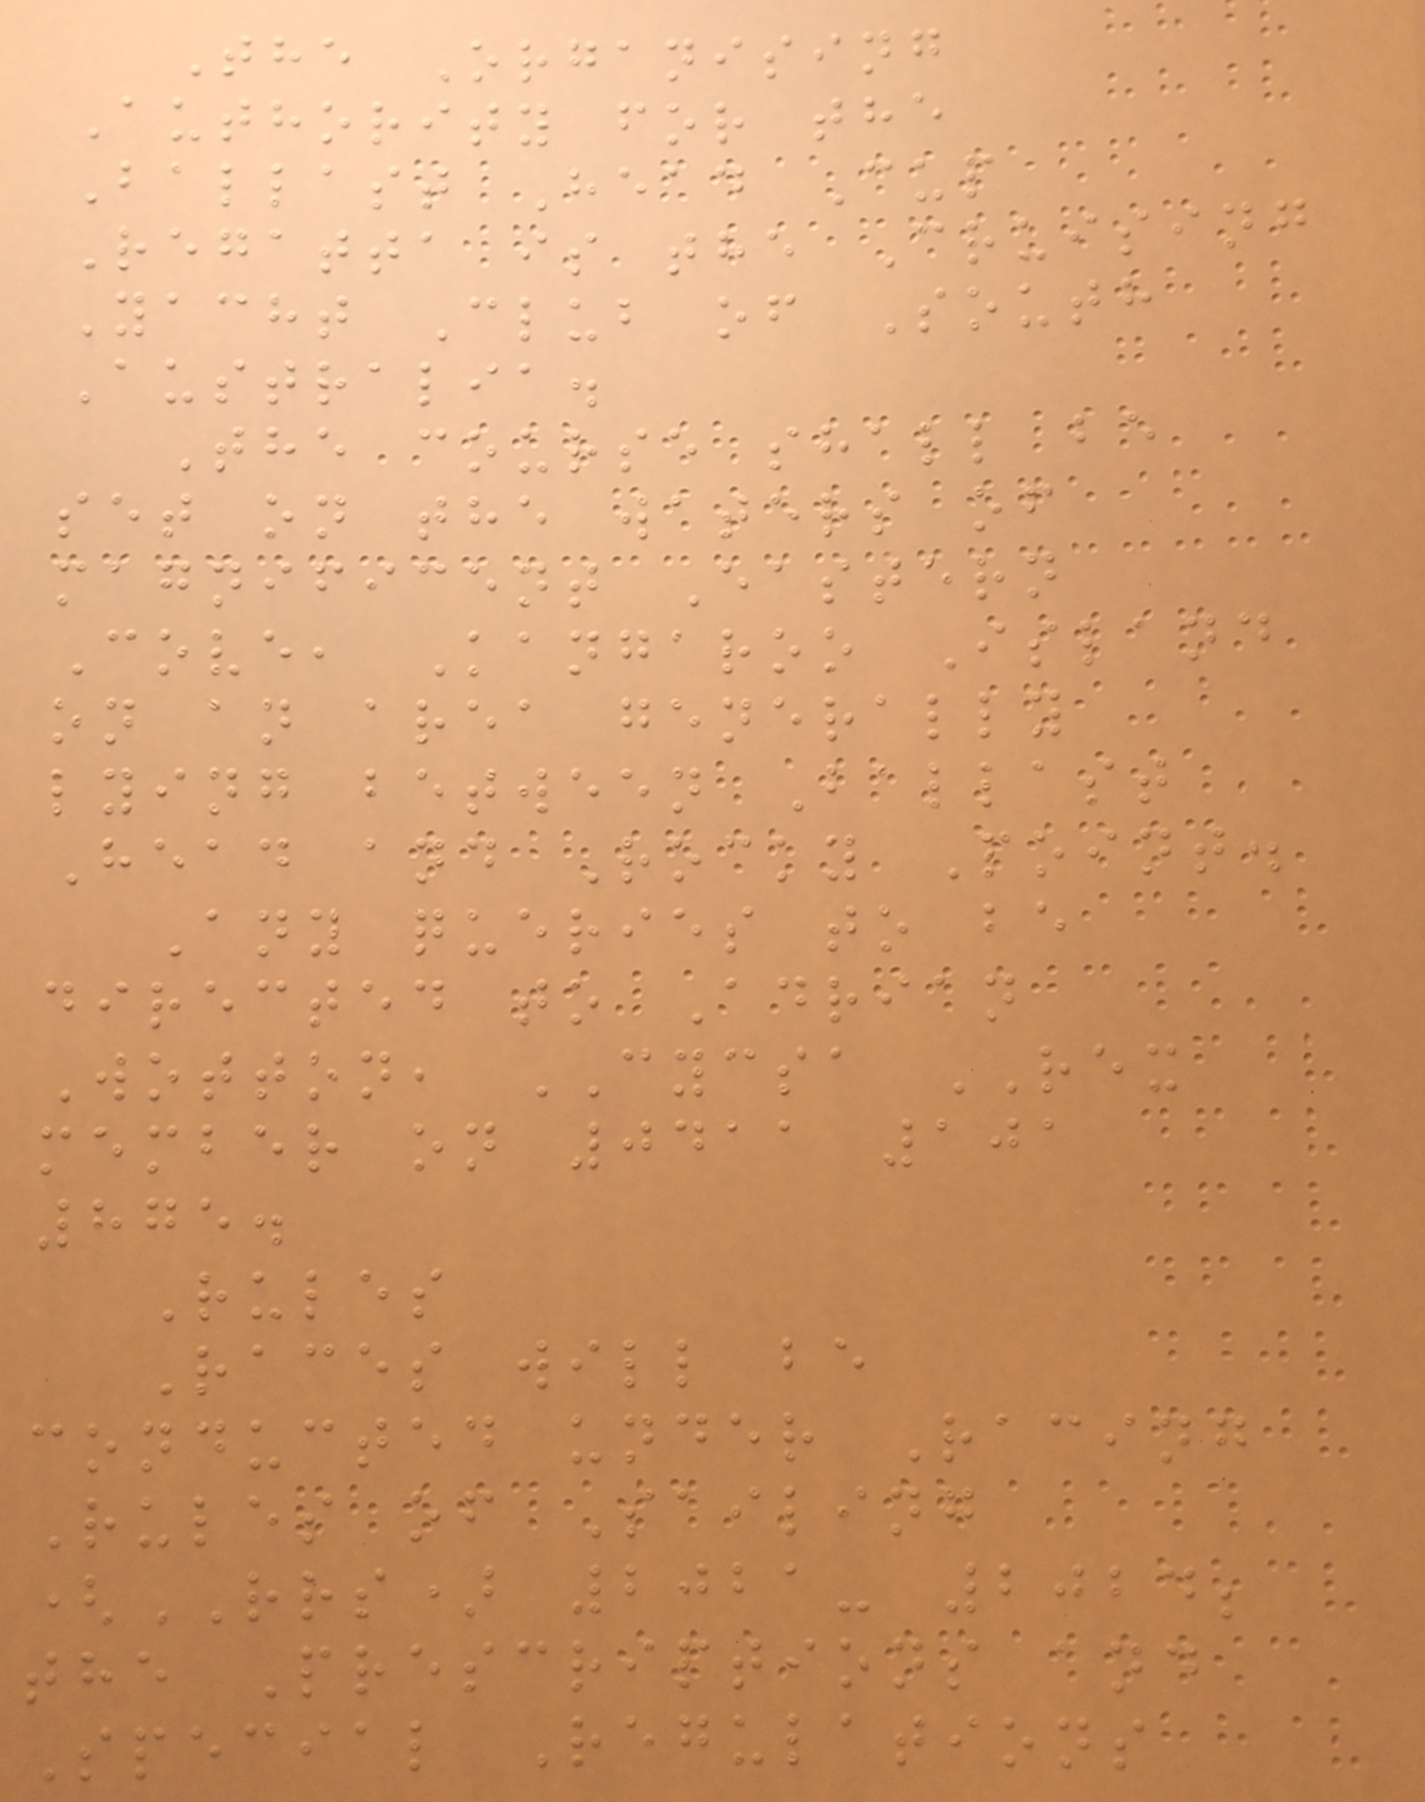The Organising
Authority for the
Ballast Head Cup
Regatta is the Cruising
Yacht Club of South
Australia.
The course shall be
set on the waters of
magnificent Eastern
Cove, Kangaroo Island
on an area generally
lying between Ballast
Head and Rocky Point.
Any queries to be
directed to Adrian
Wotton, CYCSA REX
member on 0411 101
875.
Rules
Races will be
conducted under Racing
Rules of Sailing
(RRS) 2021- 2024;
the Prescriptions and
Special Regulations
